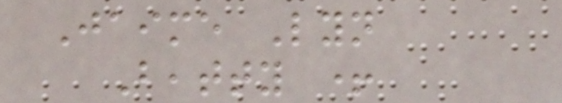Jaime Lyn
Beatty +
